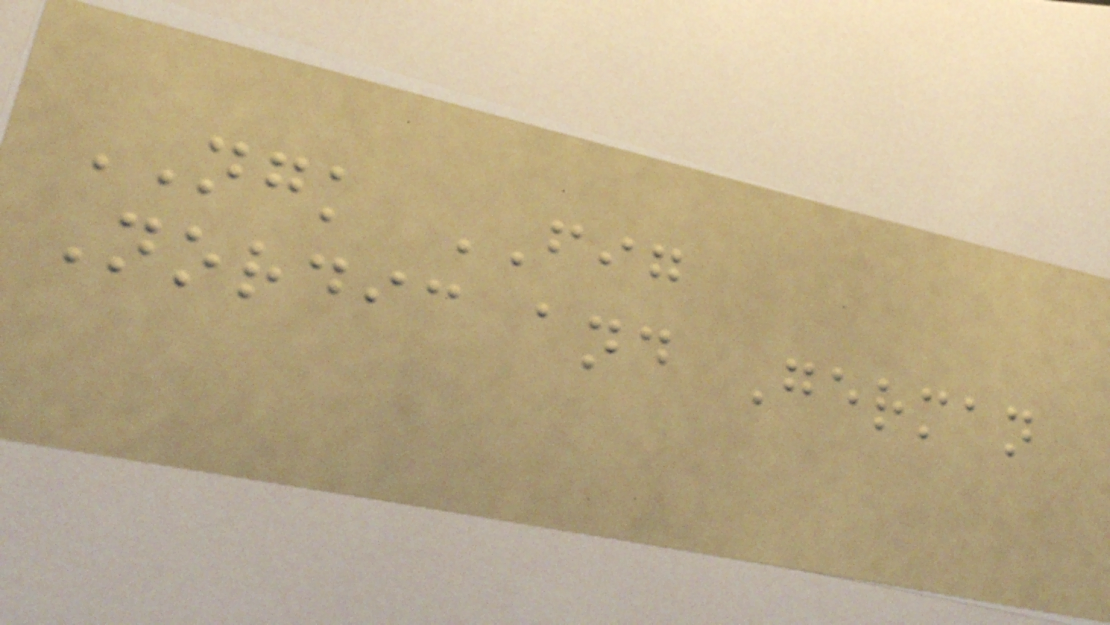NGK FIG
Nordic and German
